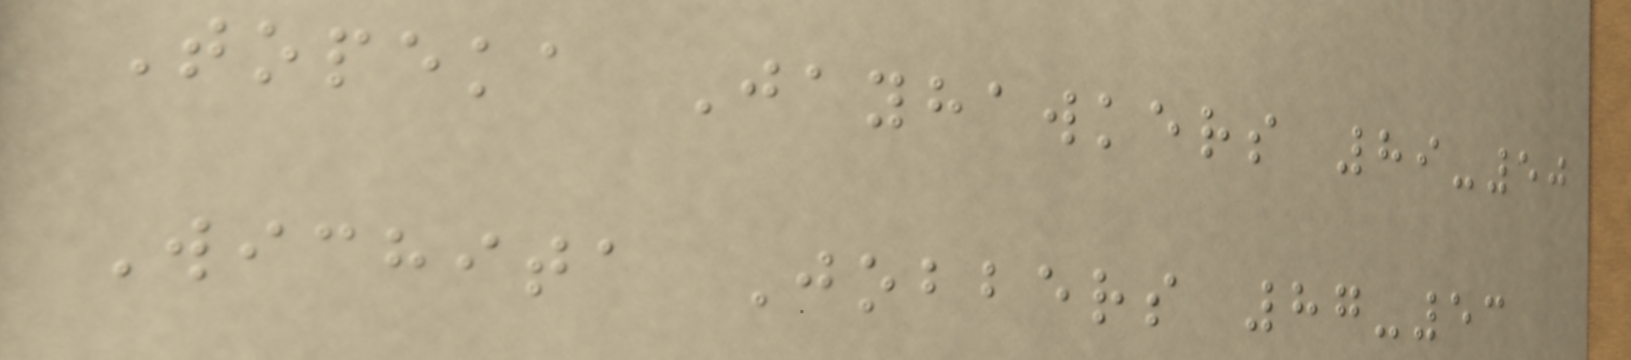Topeka Jayhawkers 89-50
Wichita Jobbers 87-53
